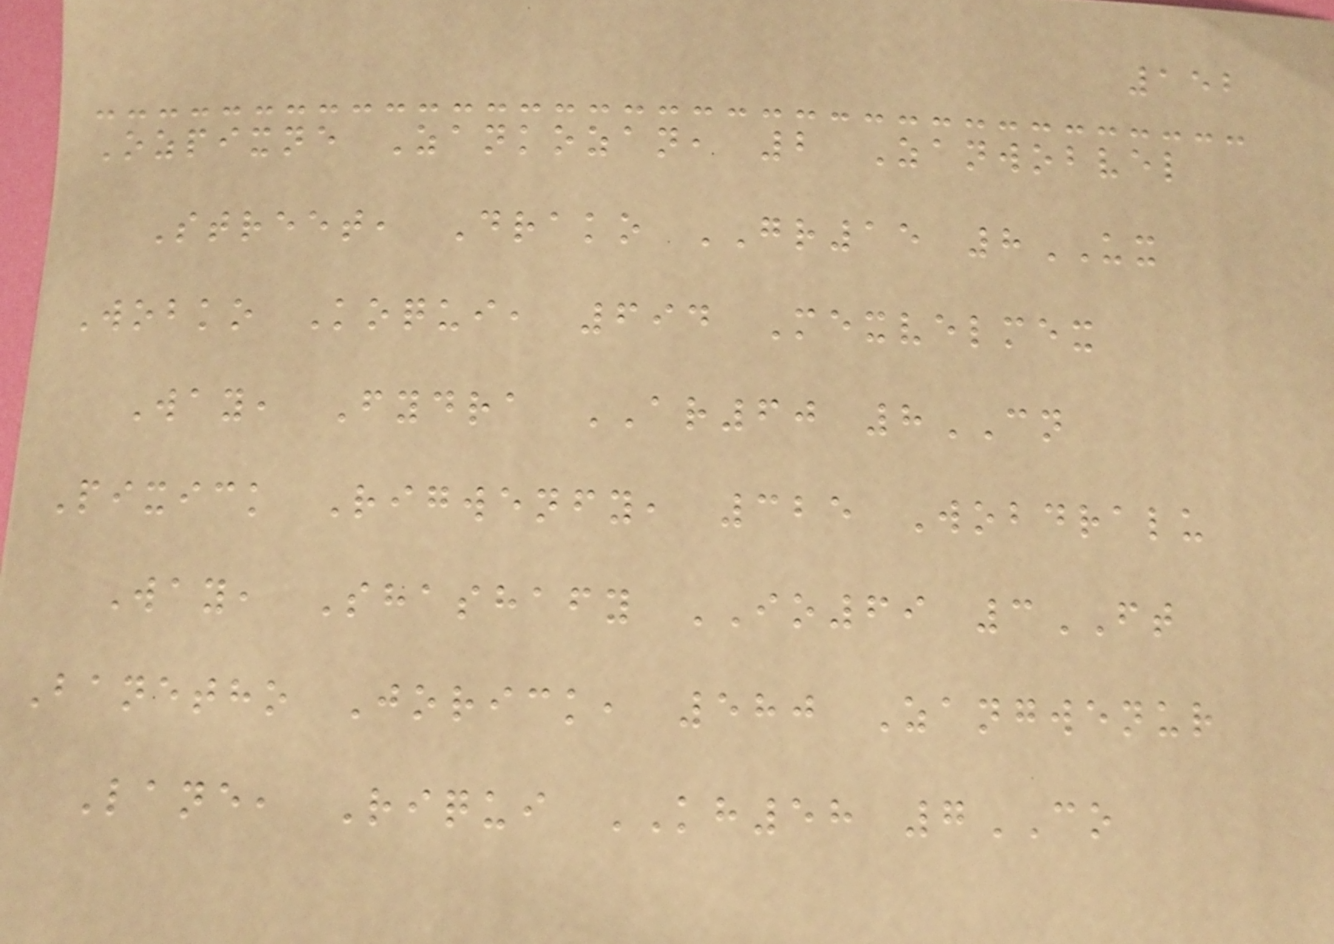152
Ozpixne Zankozan, 2 Zanwobvel
Street, Drako GR15 8UX
Wobko Koqui, 694 Mexvelmex
Way, Fydra AR60 8CN
Pixick Rigwenfy, 325 Wobdralu
Way, Shashafy IO69 3FT
Banetho Jorick, 580 Zangwenur
Lane, Riqui KH58 7CO
